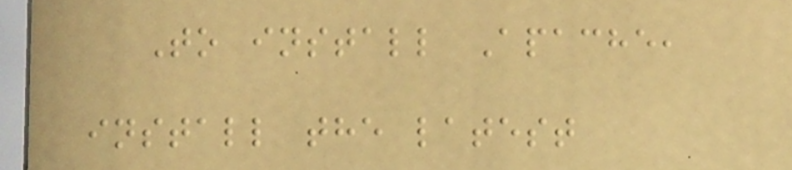To install Apache,
install the latest
